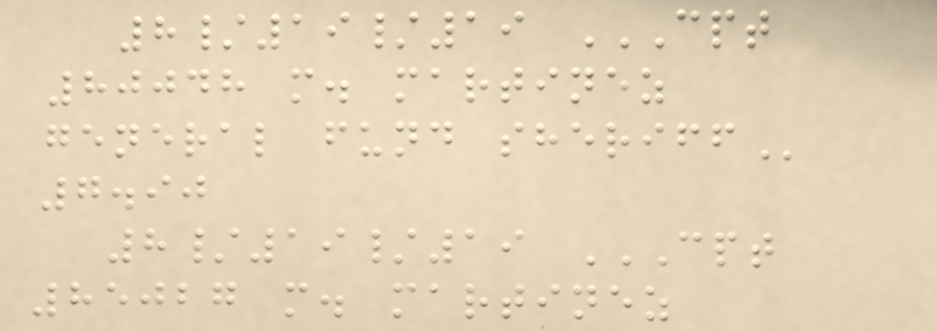8/19/19 CPT
80048 M. MARTINEZ
GENERAL FUND SHERIFF
7.90
8/19/19 CPT
85027 M. MARTINEZ
